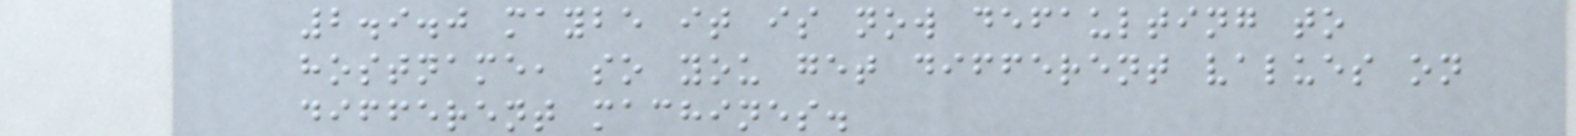2.9.0 maybe it is now defaulting to
hostname, so you get different values on
different machines.
